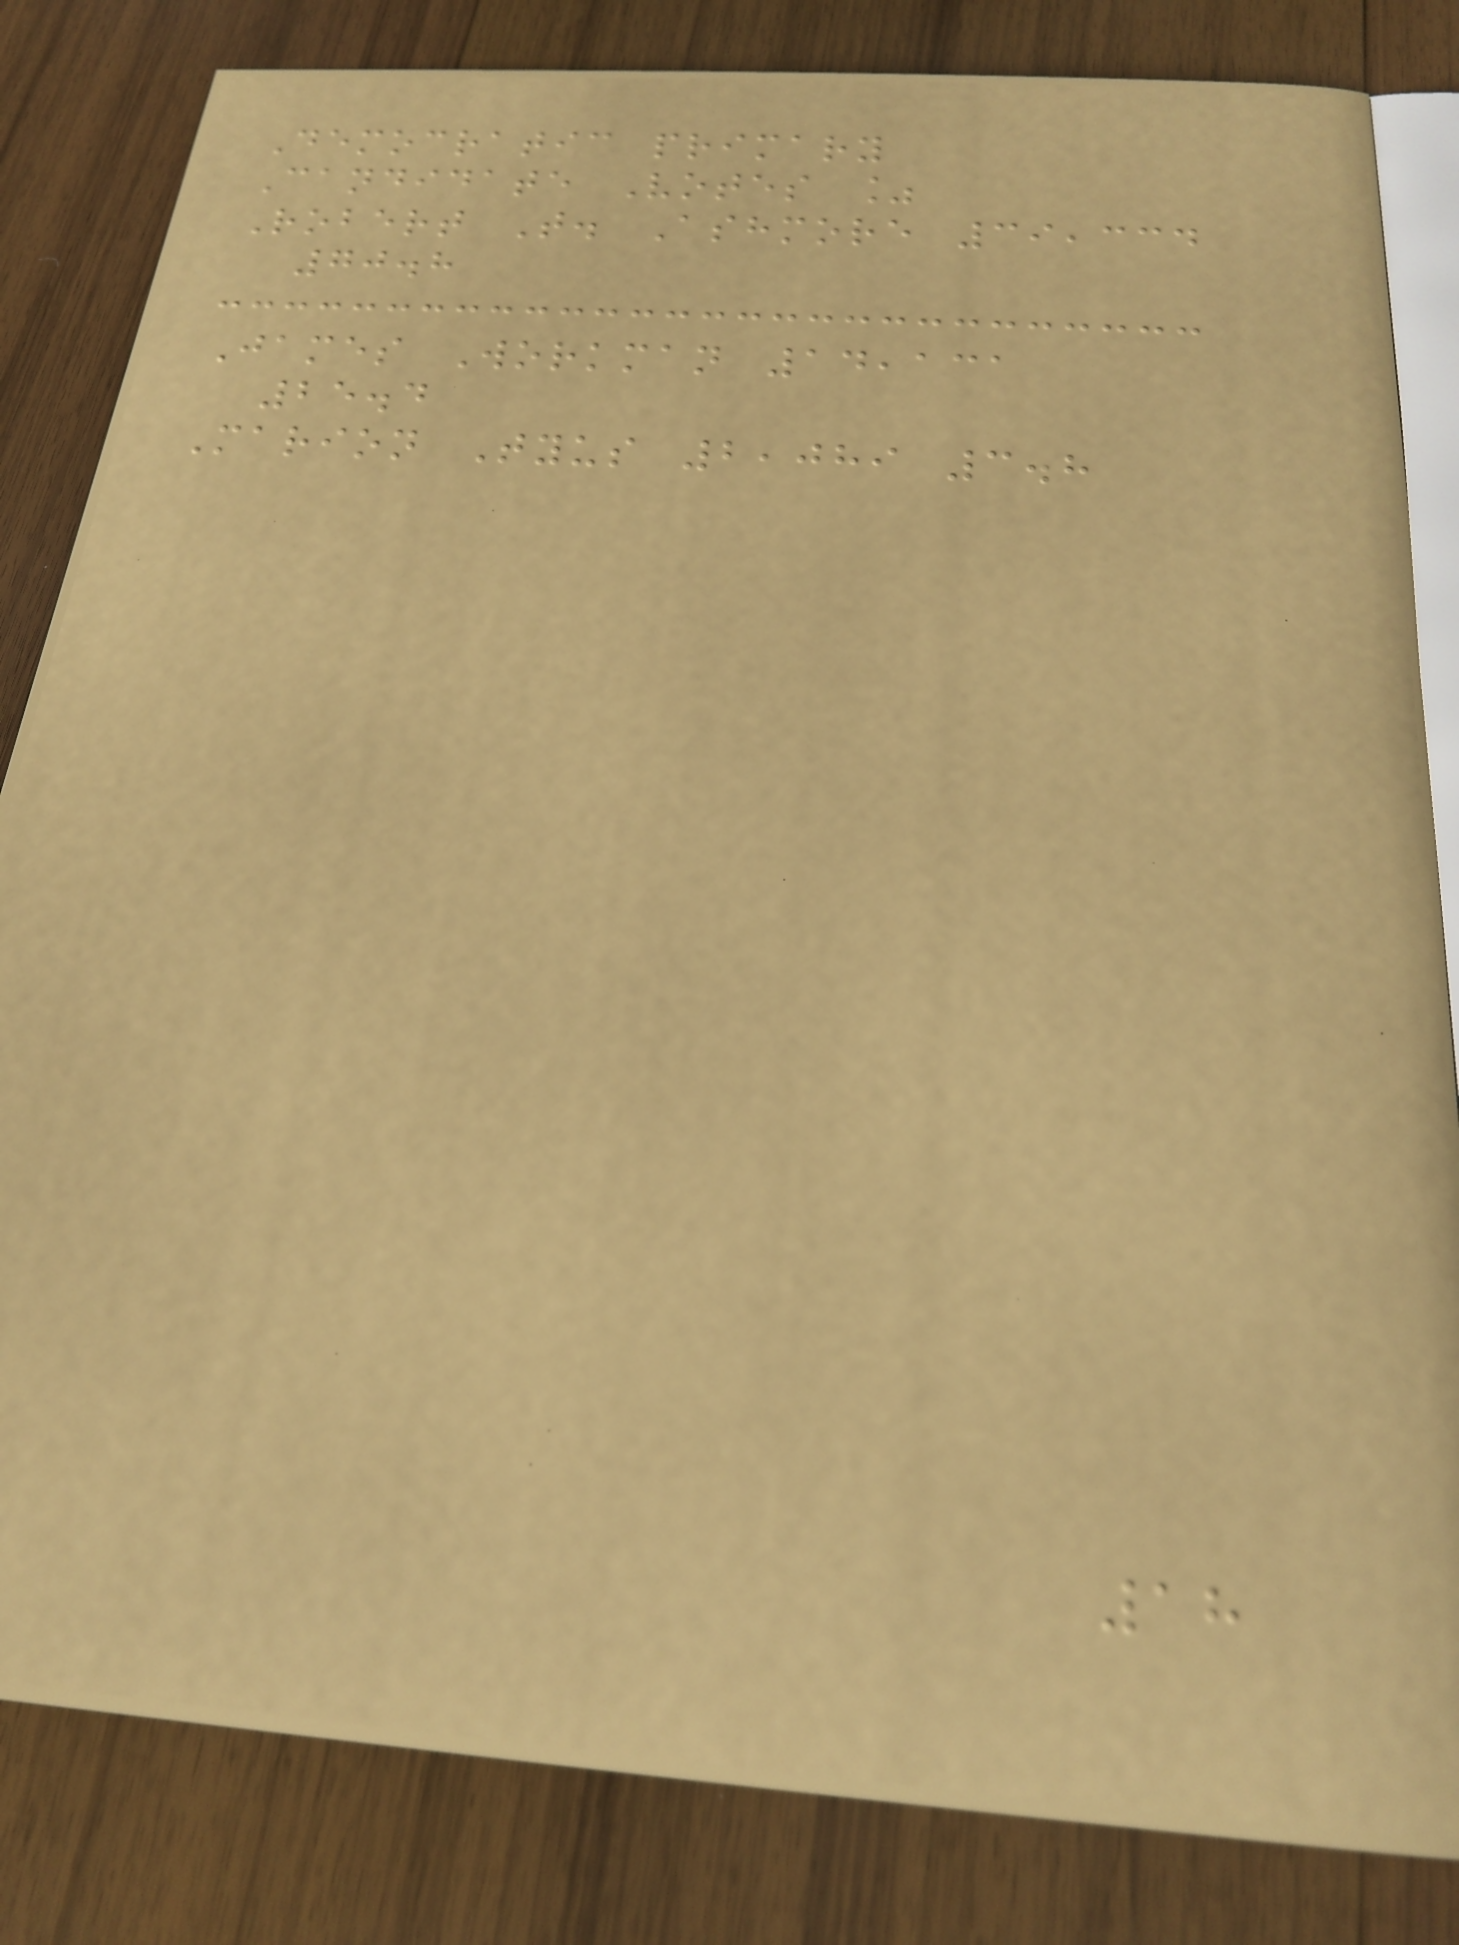Democratic primary
Candidate Votes %
Robert T. Ashmore 39,334
70.8
James Workman 14,131
25.4
Marion Tyus 2,089 3.8
18
